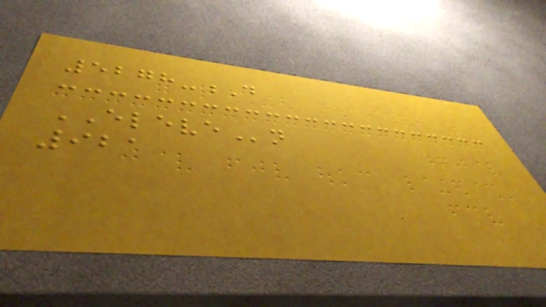5278-D
ELEVEn
921
